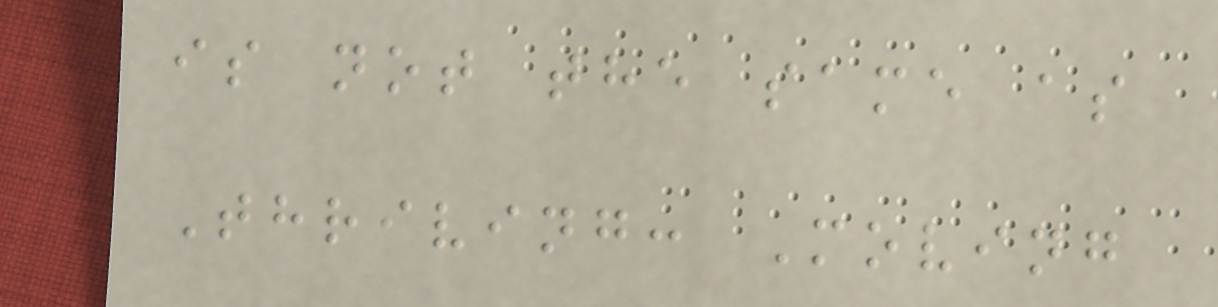is not the same as
Thriving: Moving
